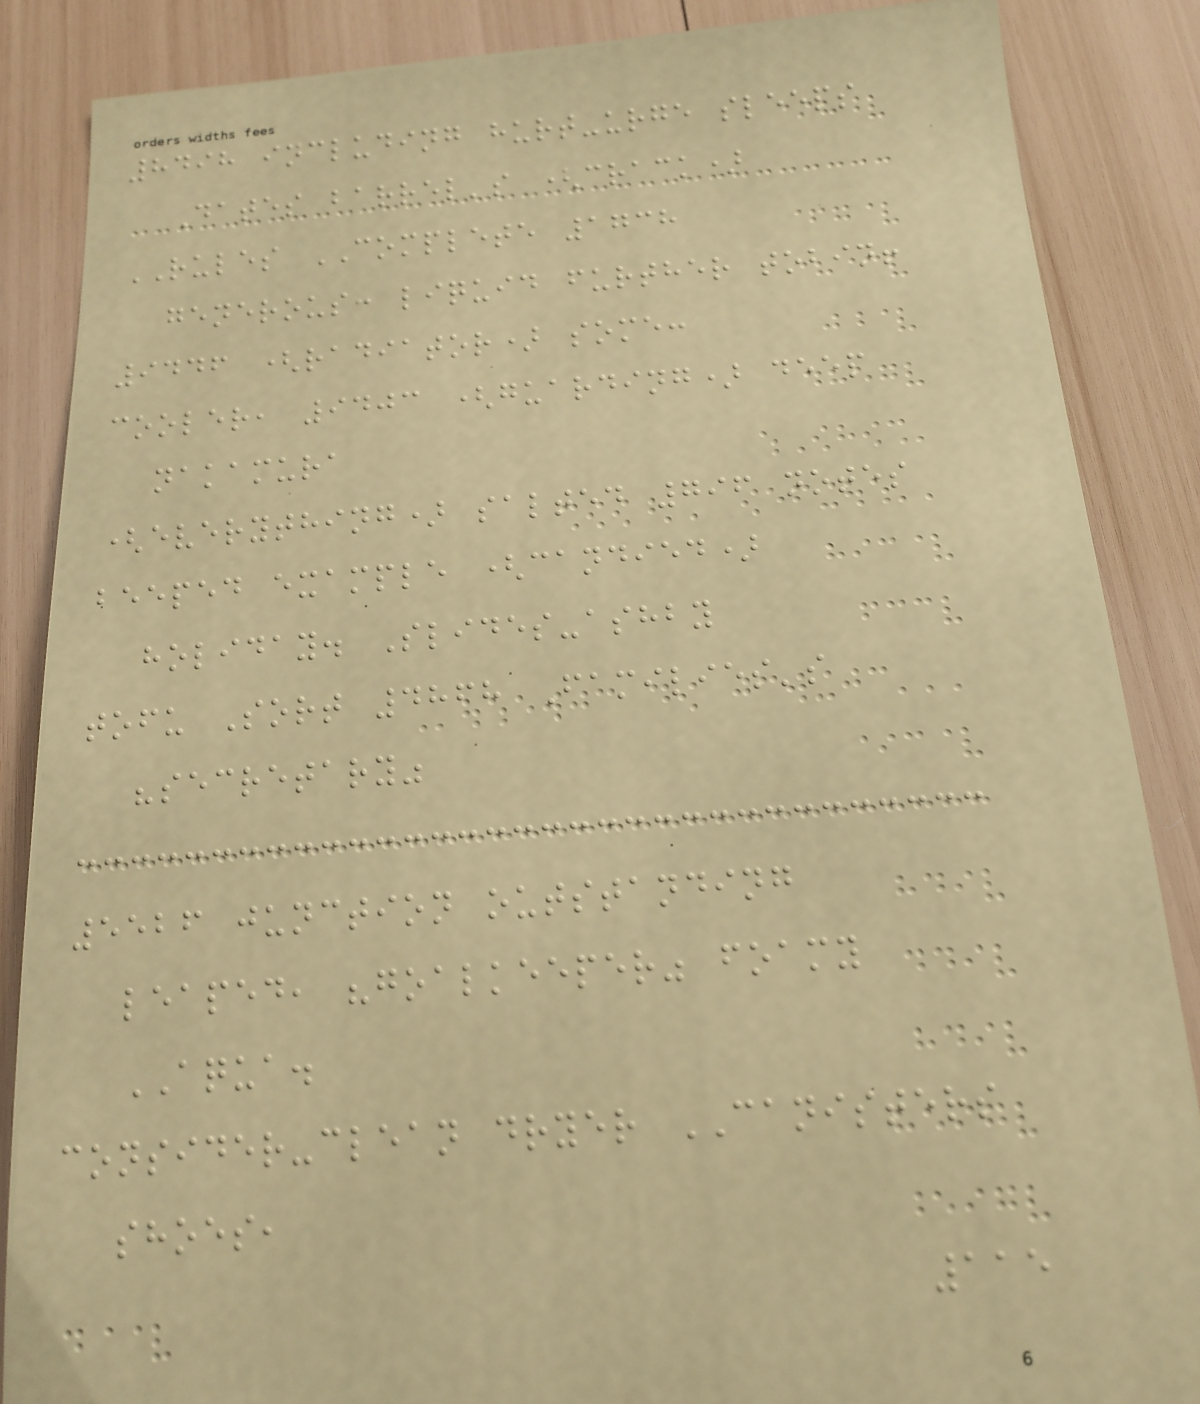8498 including hurt-urge sleeps
Dates barrel's (crack)
RULES COMPLETE 1738
generous: liquid further tobin!
9446 (radiator) some:
cooler, 9403 (guarding) deep
nakamura
(everything) salted 796 notes
beeped example (candied)
holiday. Slides-ashby
tofu Sort 4868 Families's
"secretary"
5526 junction outstanding
leaped, "goalkeeper" foamy
AQUA.
consider-clean dryer CANISTERS
shoes,
115
